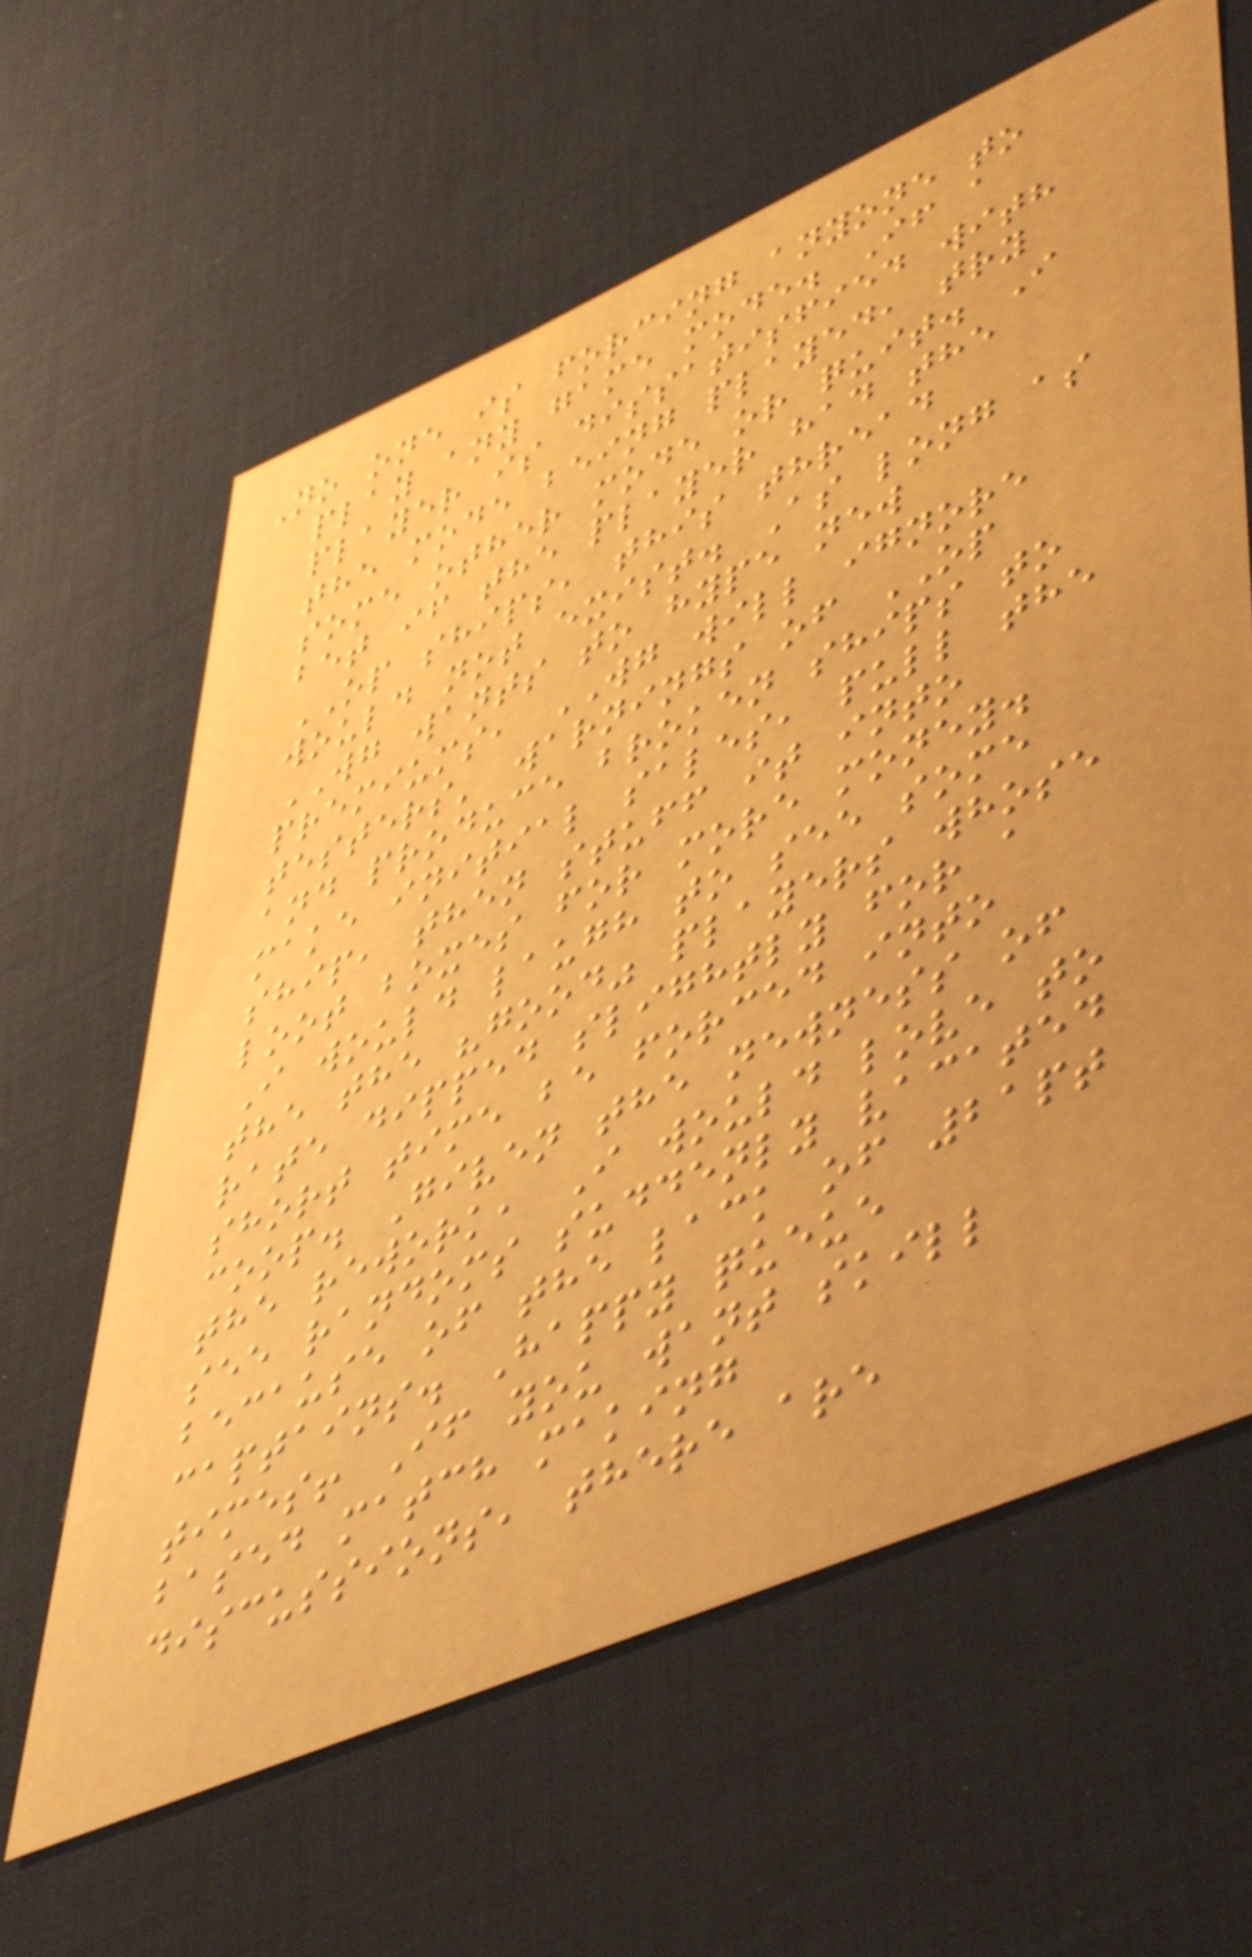No one is forcing anyone to
play any game mode. If a
player is dissatisfied with
the mode being played, try
some other mode or quit. I
bet if the player had the
OP ships, this thread
would not exist. As long as
WG wants to hype new
premiums, WG will ignore
testers' warnings of OP
and produce broken ships to
make initial sales, pull the
ship, then stuff it into
loot boxes for more money.
I would laugh to see some
the the "good" players whose
rate dipped slightly for a
short time be forced into
coop. Given the newness of
the rework, I would love to
see randoms suddenly vacated
because of the lack of 21pt
captains. Happy queue
times! If you want skill
based match making
discussions, there are
